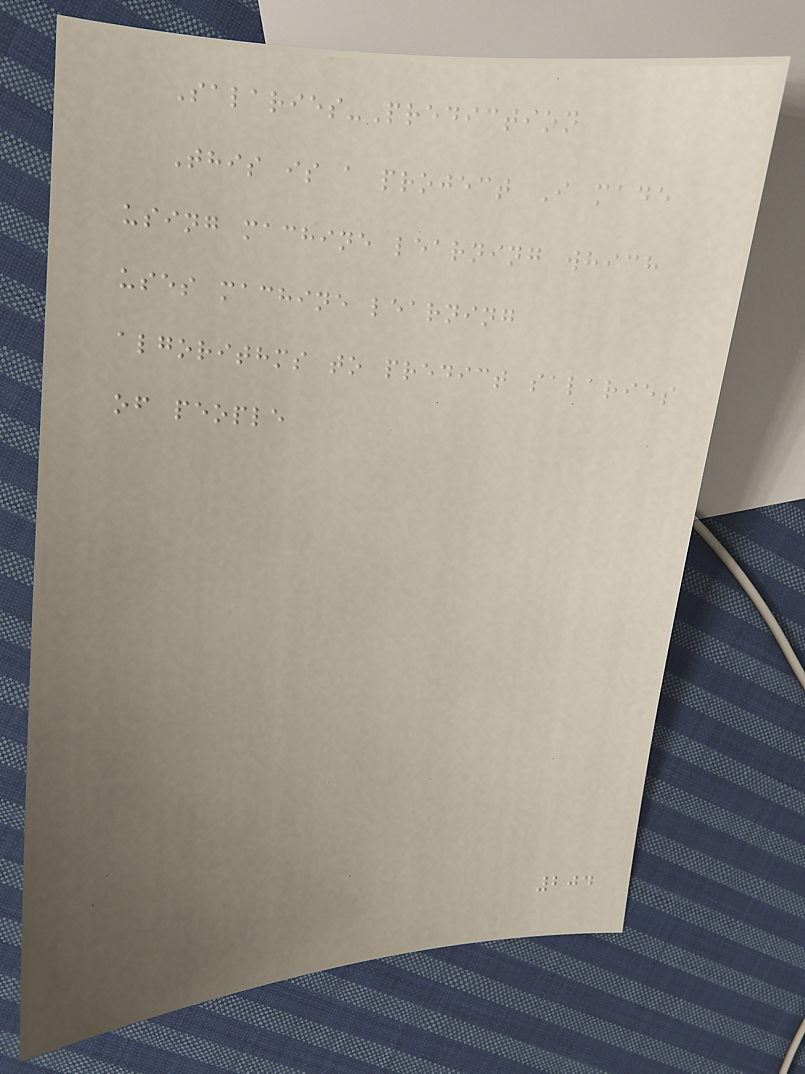Salaries-Prediction
This is a project I made
using machine learning which
uses machine learning
algorithms to predict salaries
of people
204
